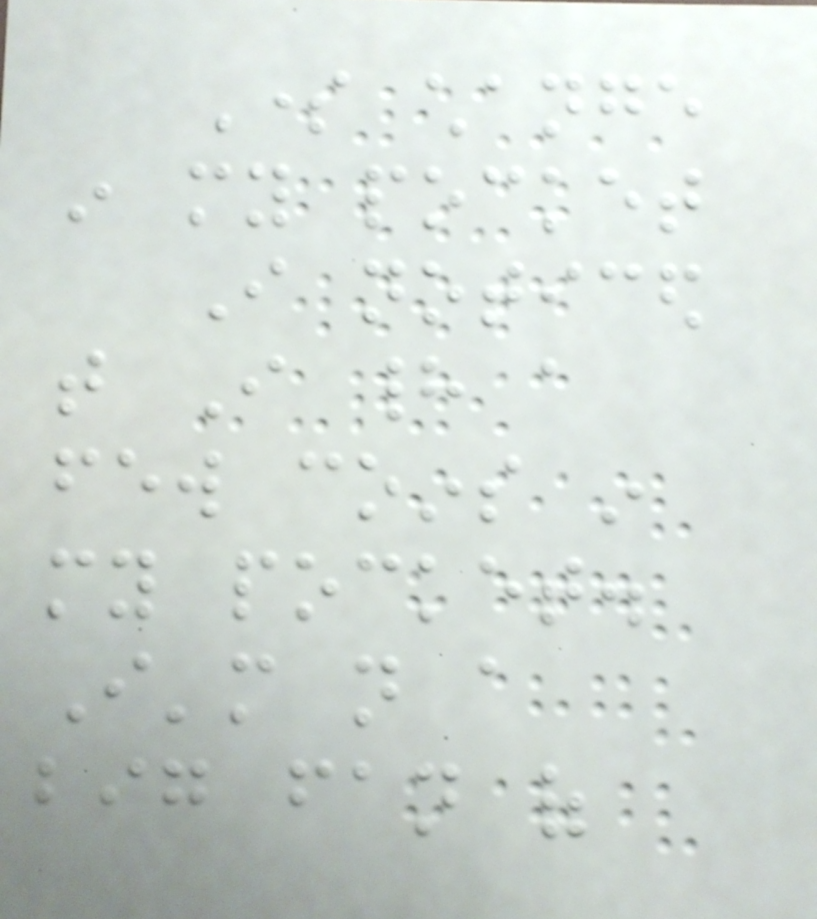Some change
in my pocket
I noticed
that I had a
few coins in
my pocket.
I'm not a
big fan of
